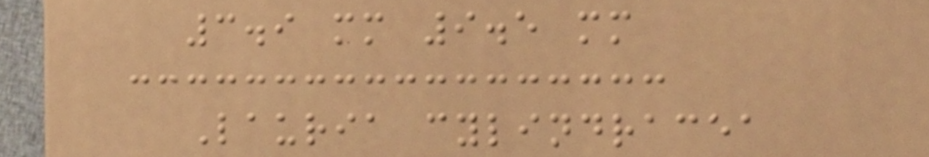3.9 mm 9.5 mm
Lauria cylindracea
